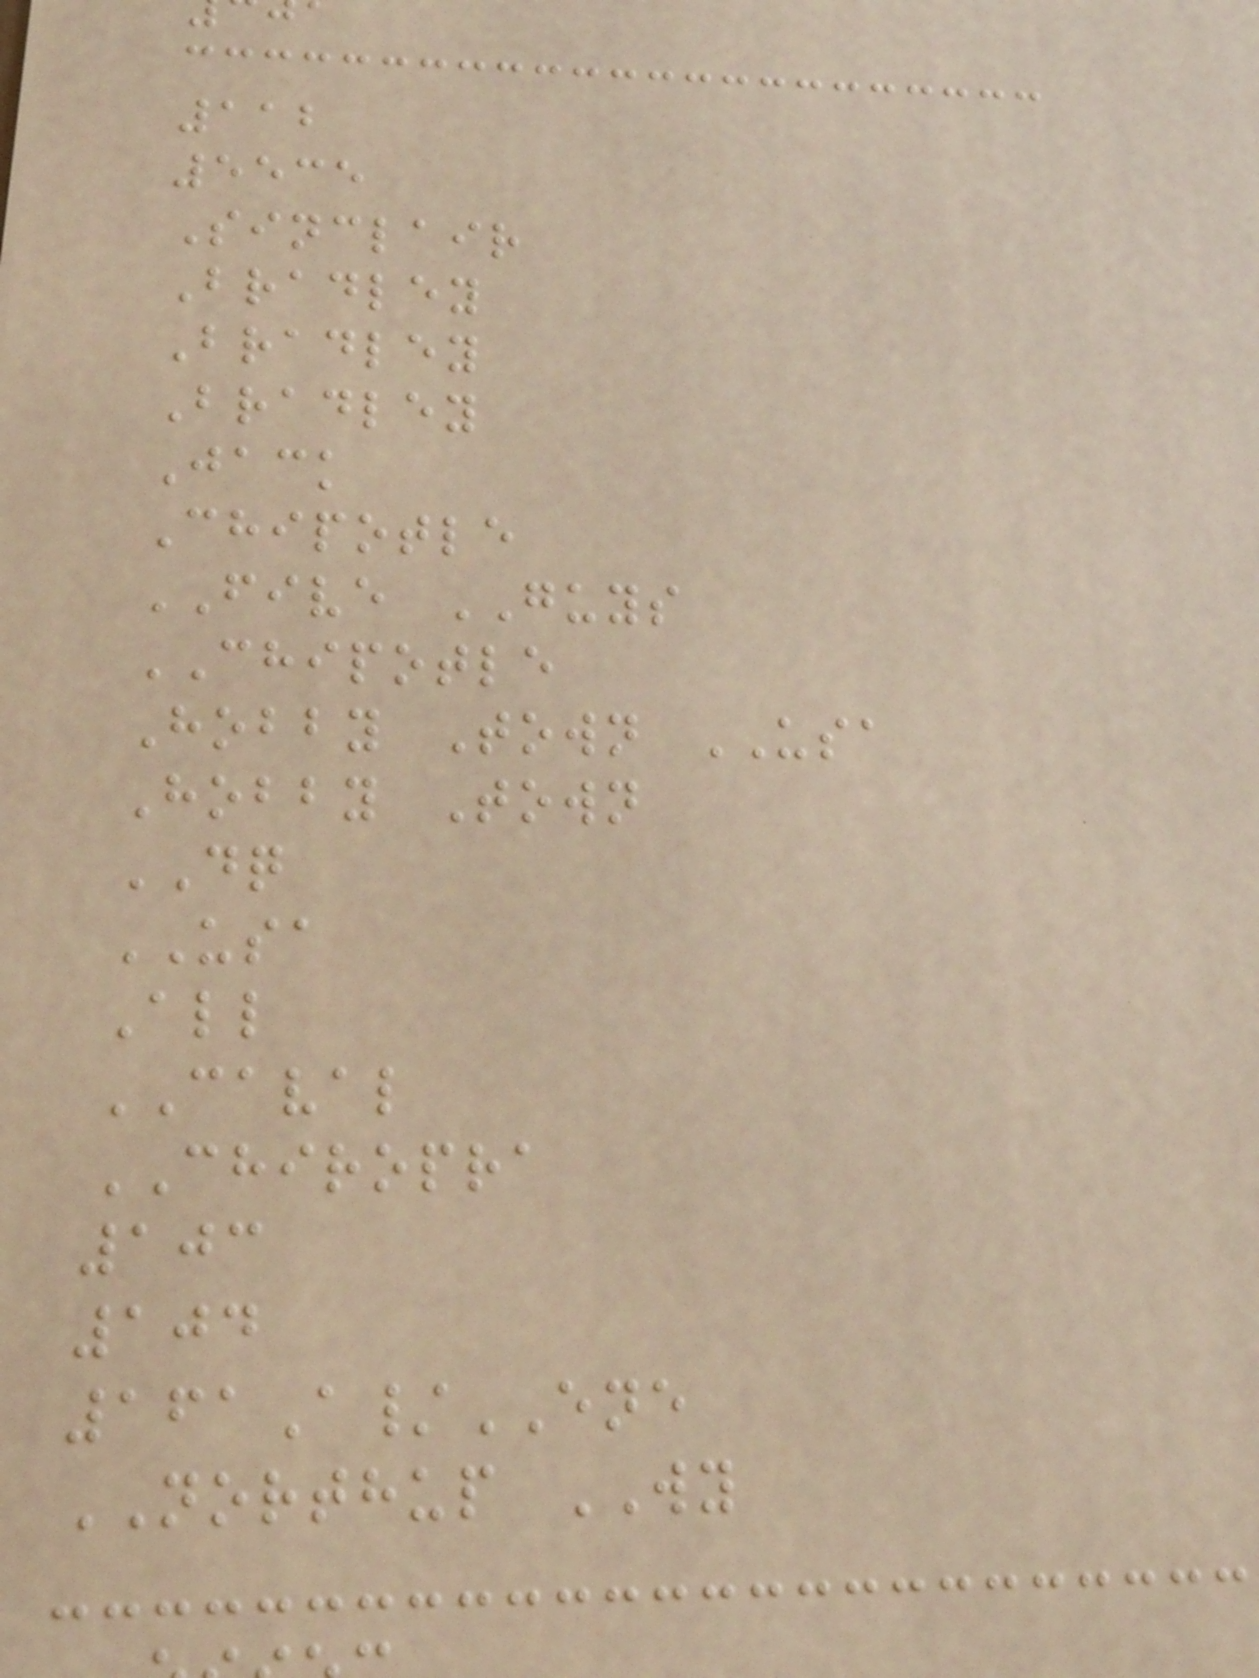112
5535
Sinclair
Bradley
Bradley
Bradley
Jack
Chipotle
FIVE GUYS
CHIPOTLE
Hobby Town USA
Hobby Town
DQ
USA
All
CAVAL
CHIROPRA
103
104
161A/ENE
NORTHUP WY
